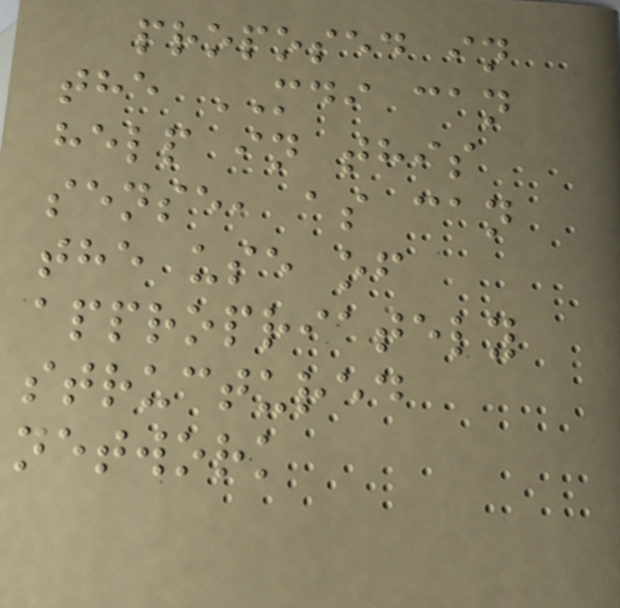proposed in
the MDI can
help in this
sense, as can
the use of
appropriately
structured
network
